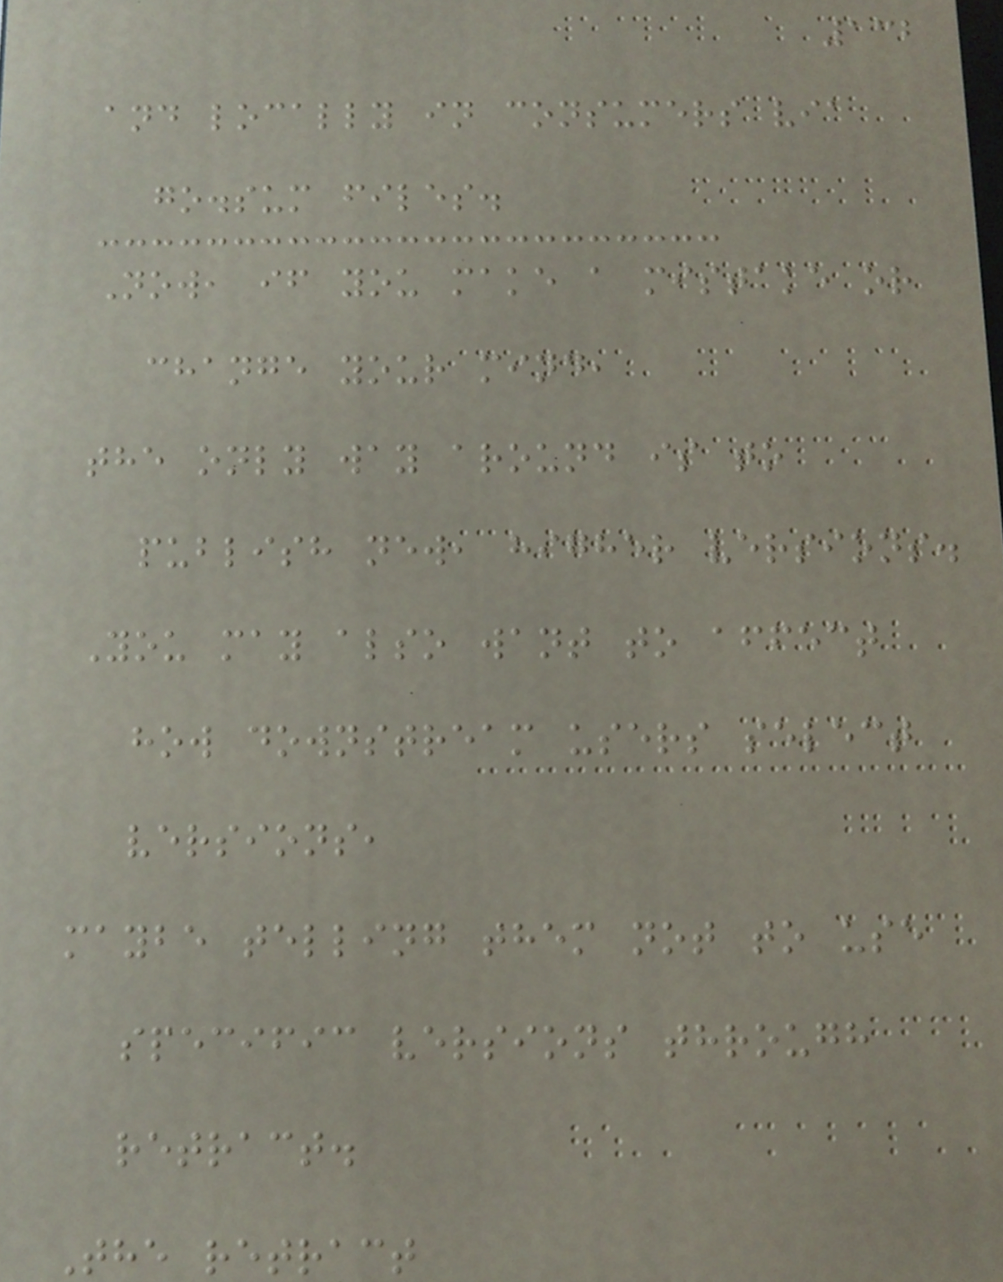132
and locally in consumers via
go.sum files.
Now, if you make a mistake or
change your mind,
the only way around is to
publish new, higher versions.
You may also want to affect
how downstream users select
versions,
maybe telling them not to use
specific versions through
retract.
The retract
